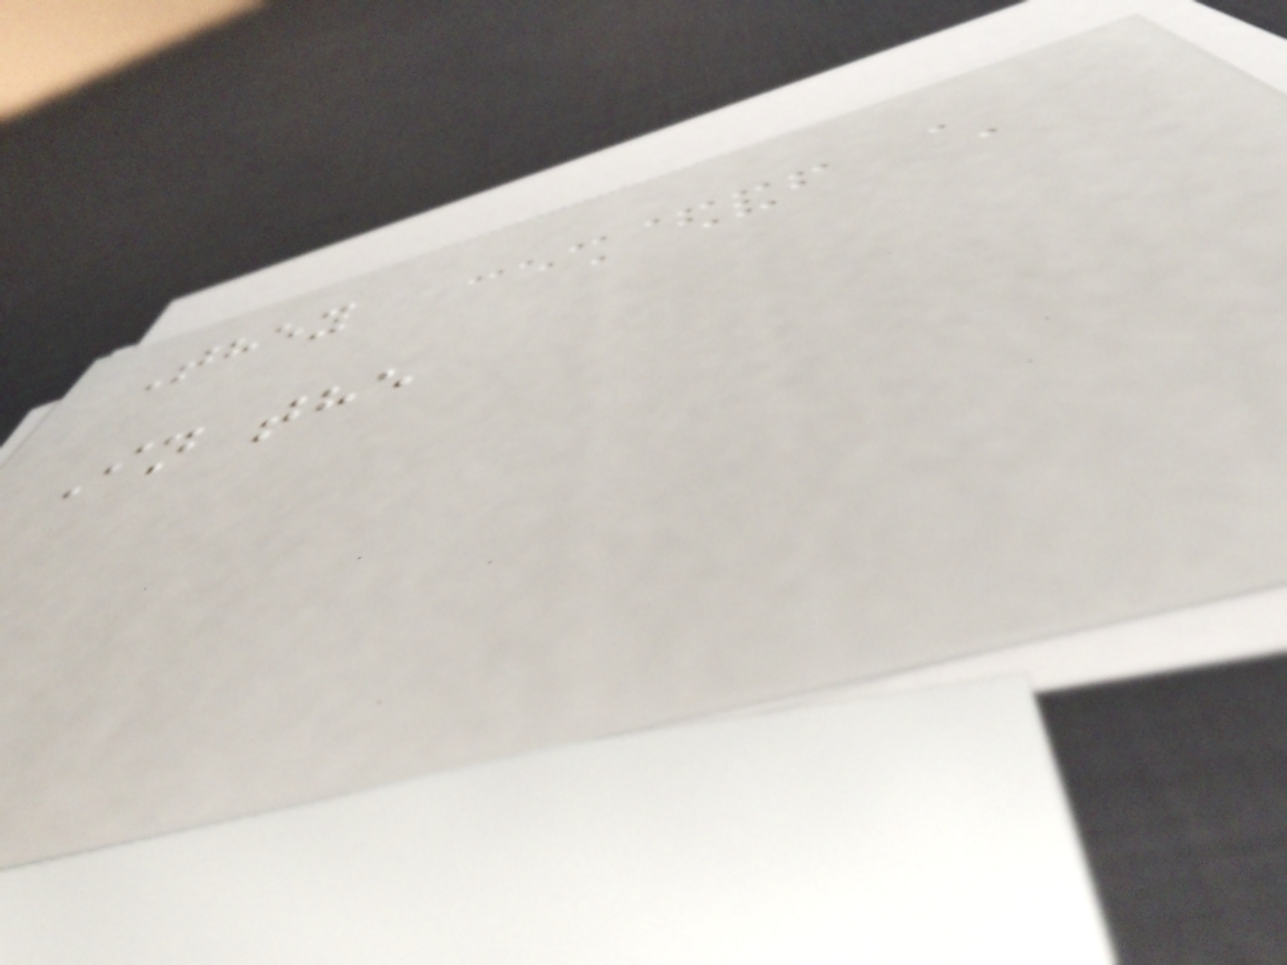They
In the
